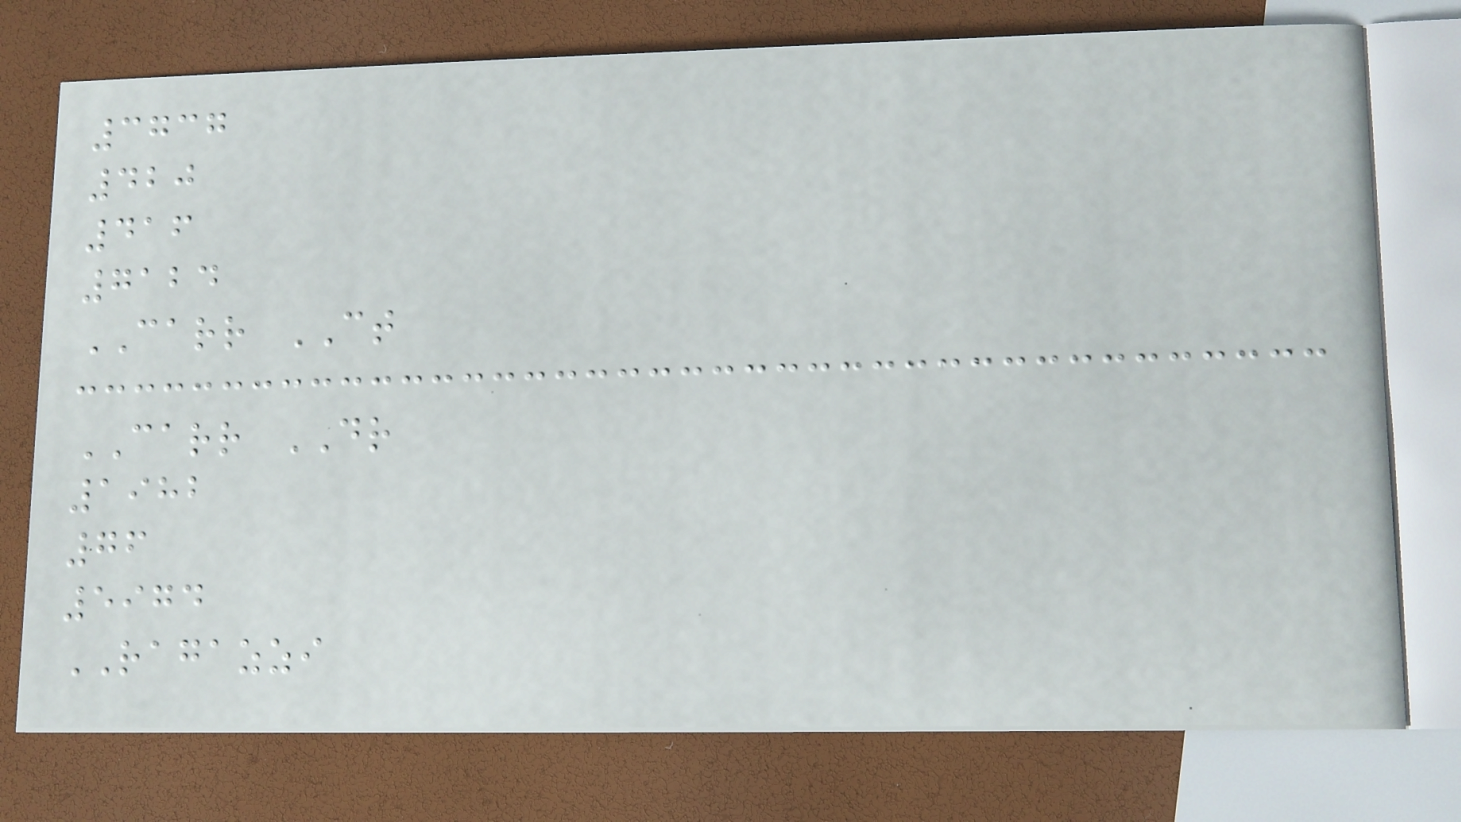3737
420
416
7124
CARR CT
CARR DR
1982
76
5974
RAGAZZI
